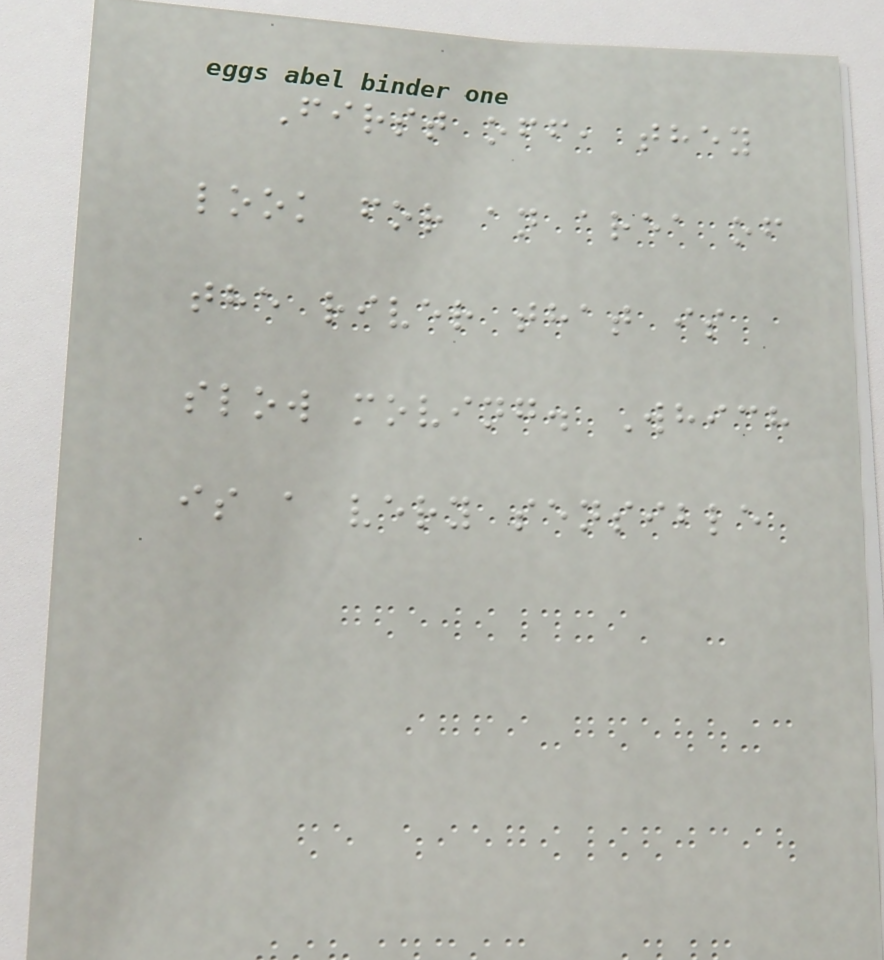First off, they
look for an area of
the river that is
slow moving. Which
is a very sensible
